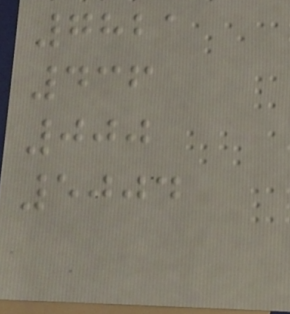7821
436
000
5004
